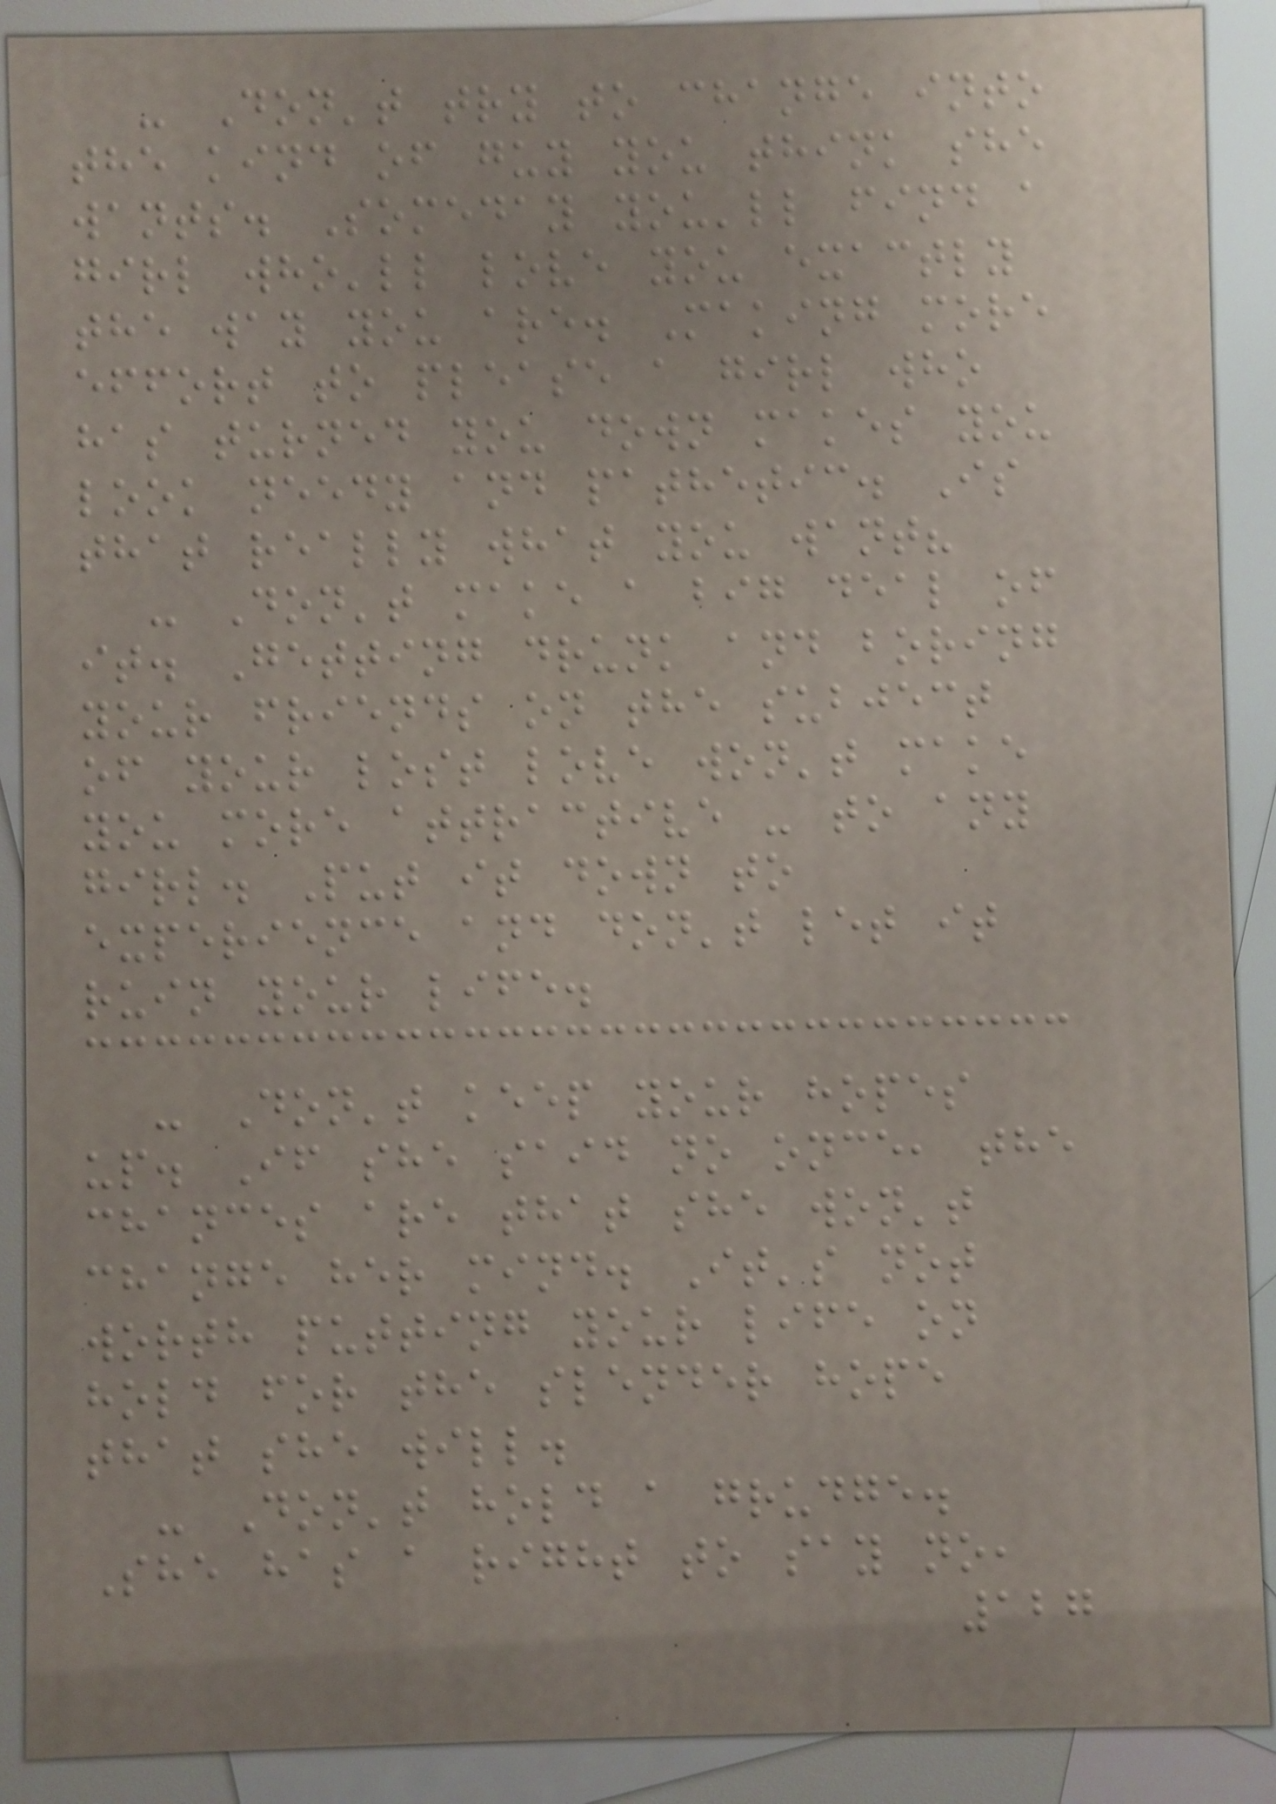- Don't try to change into
the kind of guy you think she
wants. Someday you'll find a
girl who'll love you exactly
the way you are. Making more
effort to please a girl who
has turned you down makes you
look needy and pathetic. Is
that really what you want?
- Don't make a big deal of
it. Getting drunk and boring
your friends on the subject
of your lost love won't make
you more attractive - to any
girl. Put it down to
experience and don't let it
ruin your life.
- Don't keep your hopes
up. If she said no once, the
chances are that she won't
change her mind. It's not
worth putting your life on
hold for the slender hope
that she will.
- Don't hold a grudge.
She has a right to say no,
127
